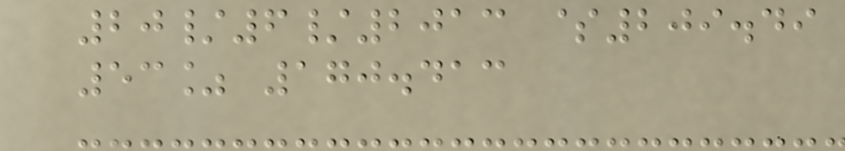20/6/2013 $209.49
53% 170.413
